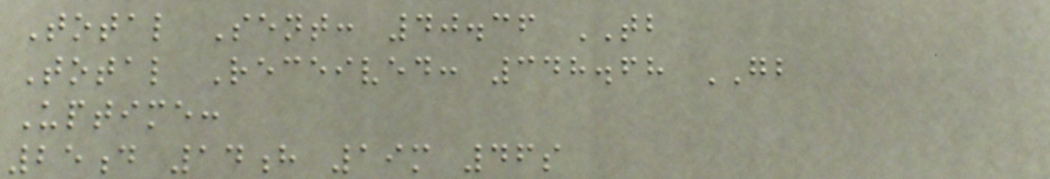Total Sent: 40.36 TB
Total Received: 348.68 GB
Uptime:
25d 14h 19m 46s
